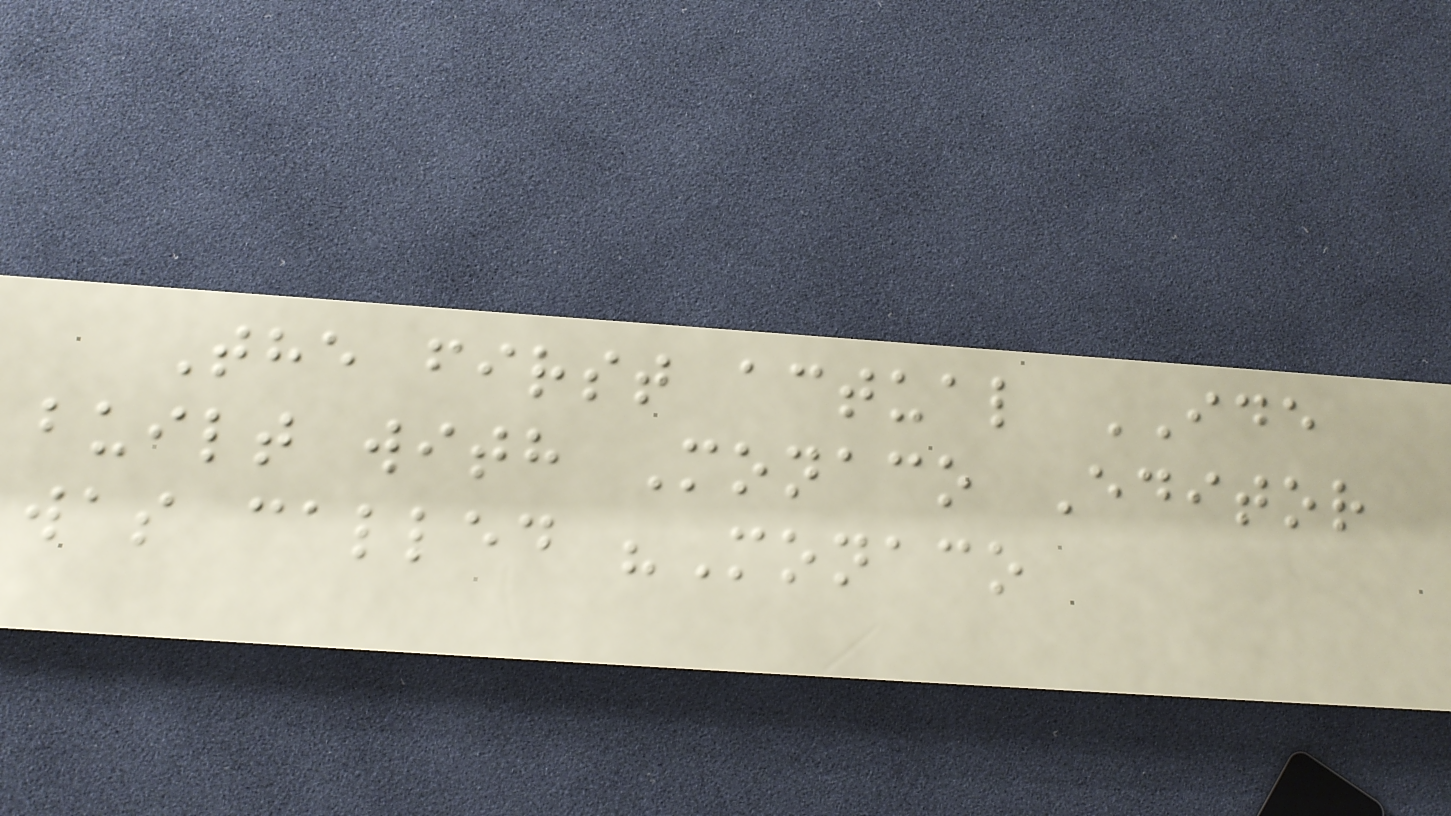The first actual IDE
built with Monaco Editor
was called "Monaco
